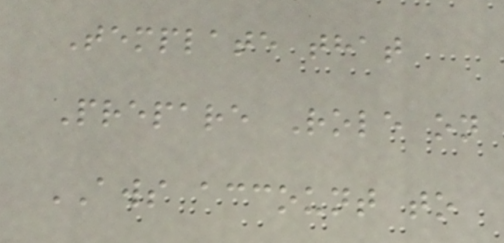Template that
Prepare Role on
AWS account to
